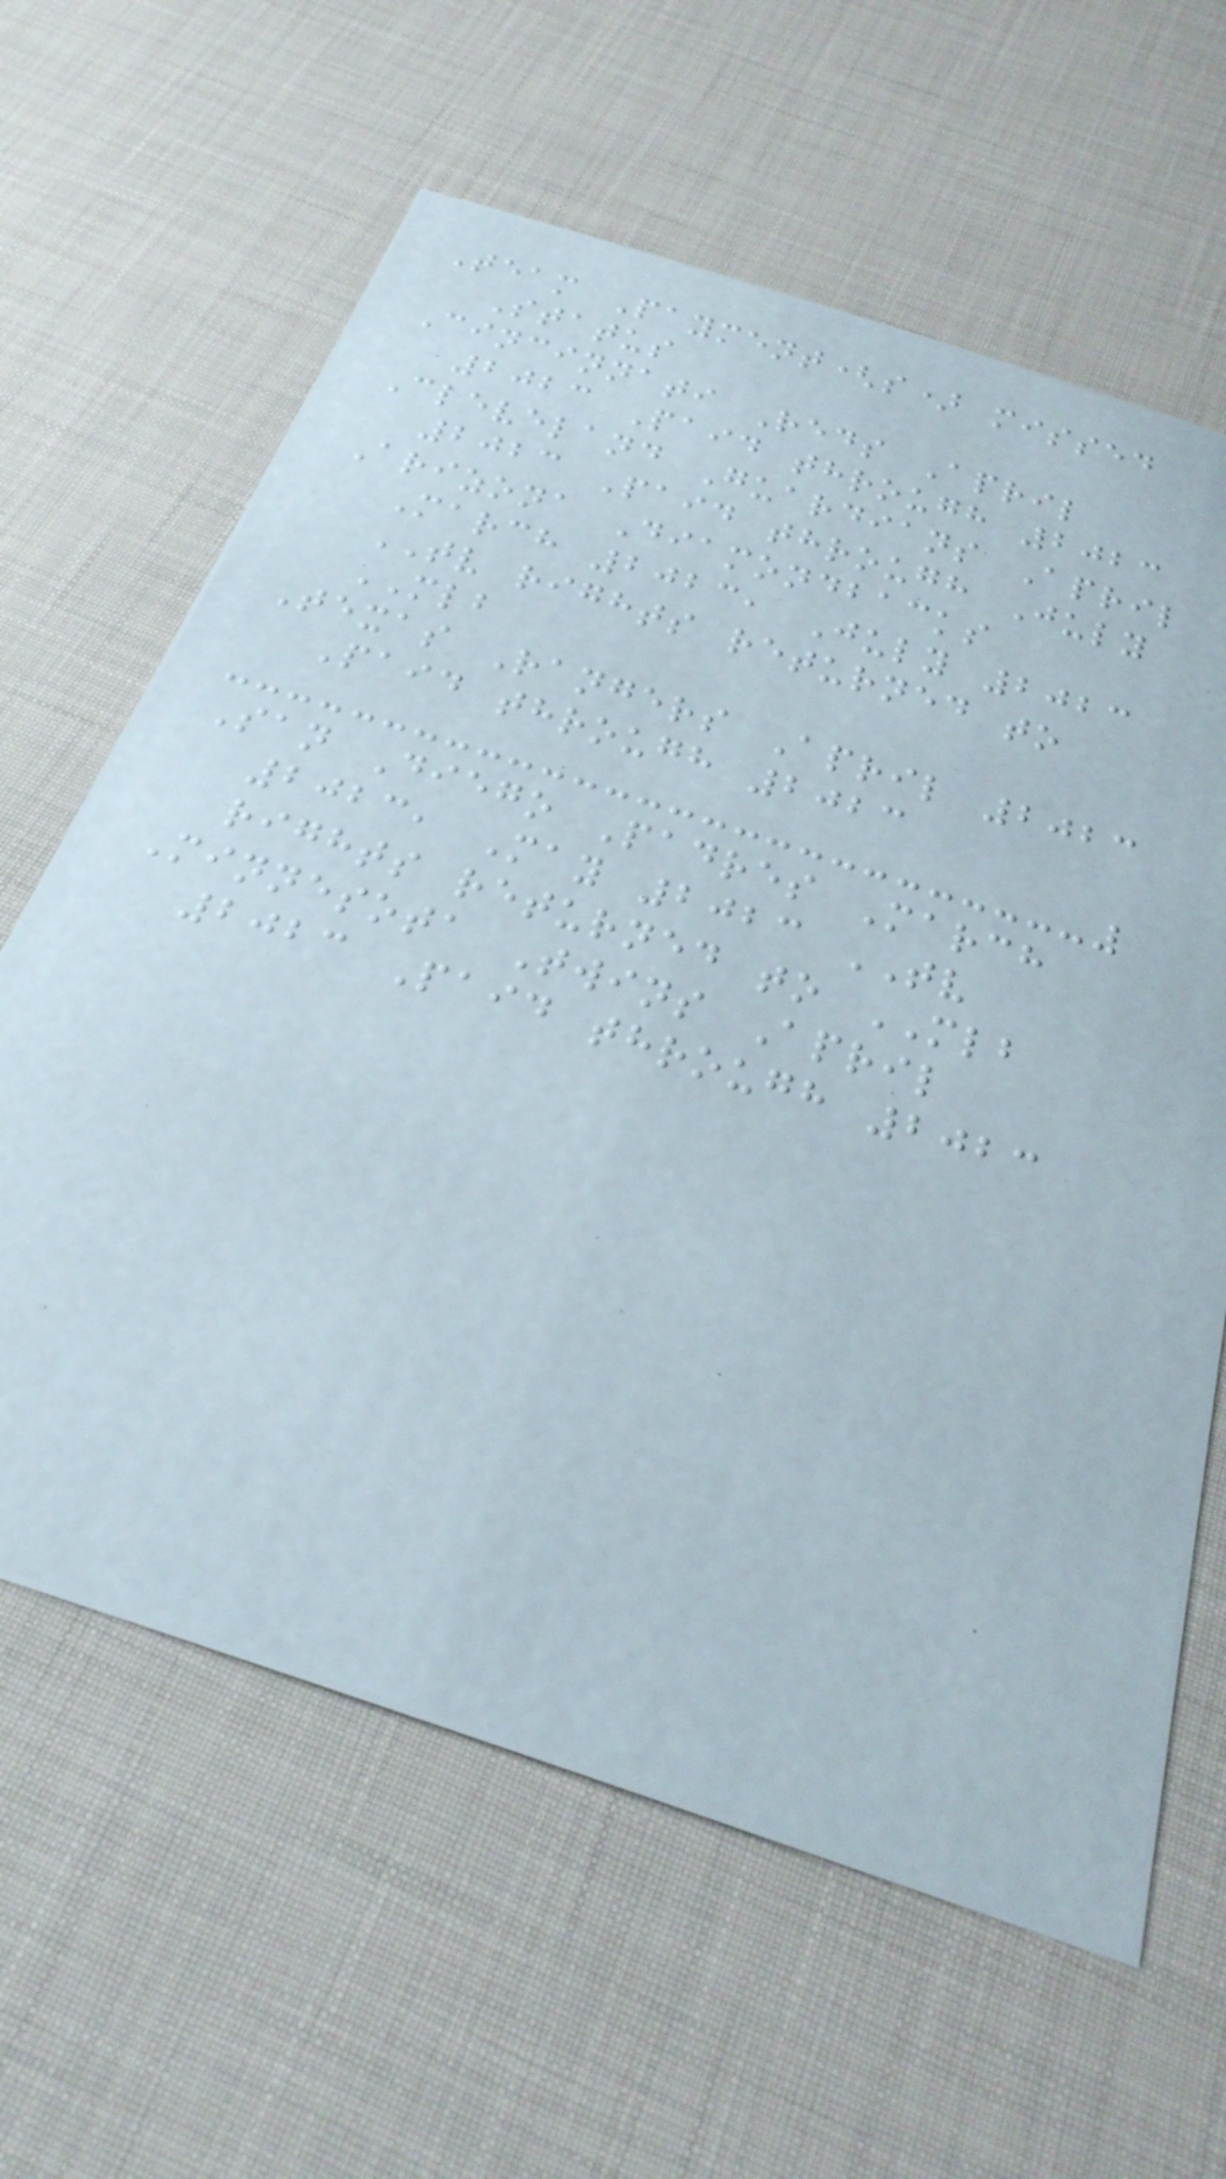Team Payment(s) missed
Status
Cincinnati Reds April
2023 Paid through 2023
Cleveland Guardians April
2023 Paid through July
Arizona Diamondbacks
March 2023, July 2023
TV rights returned to
MLB
Texas Rangers April 2023
Paid through 2023
San Diego Padres March
2023, May 2023 TV
rights returned to MLB
Minnesota Twins April
2023 Paid through 2023
